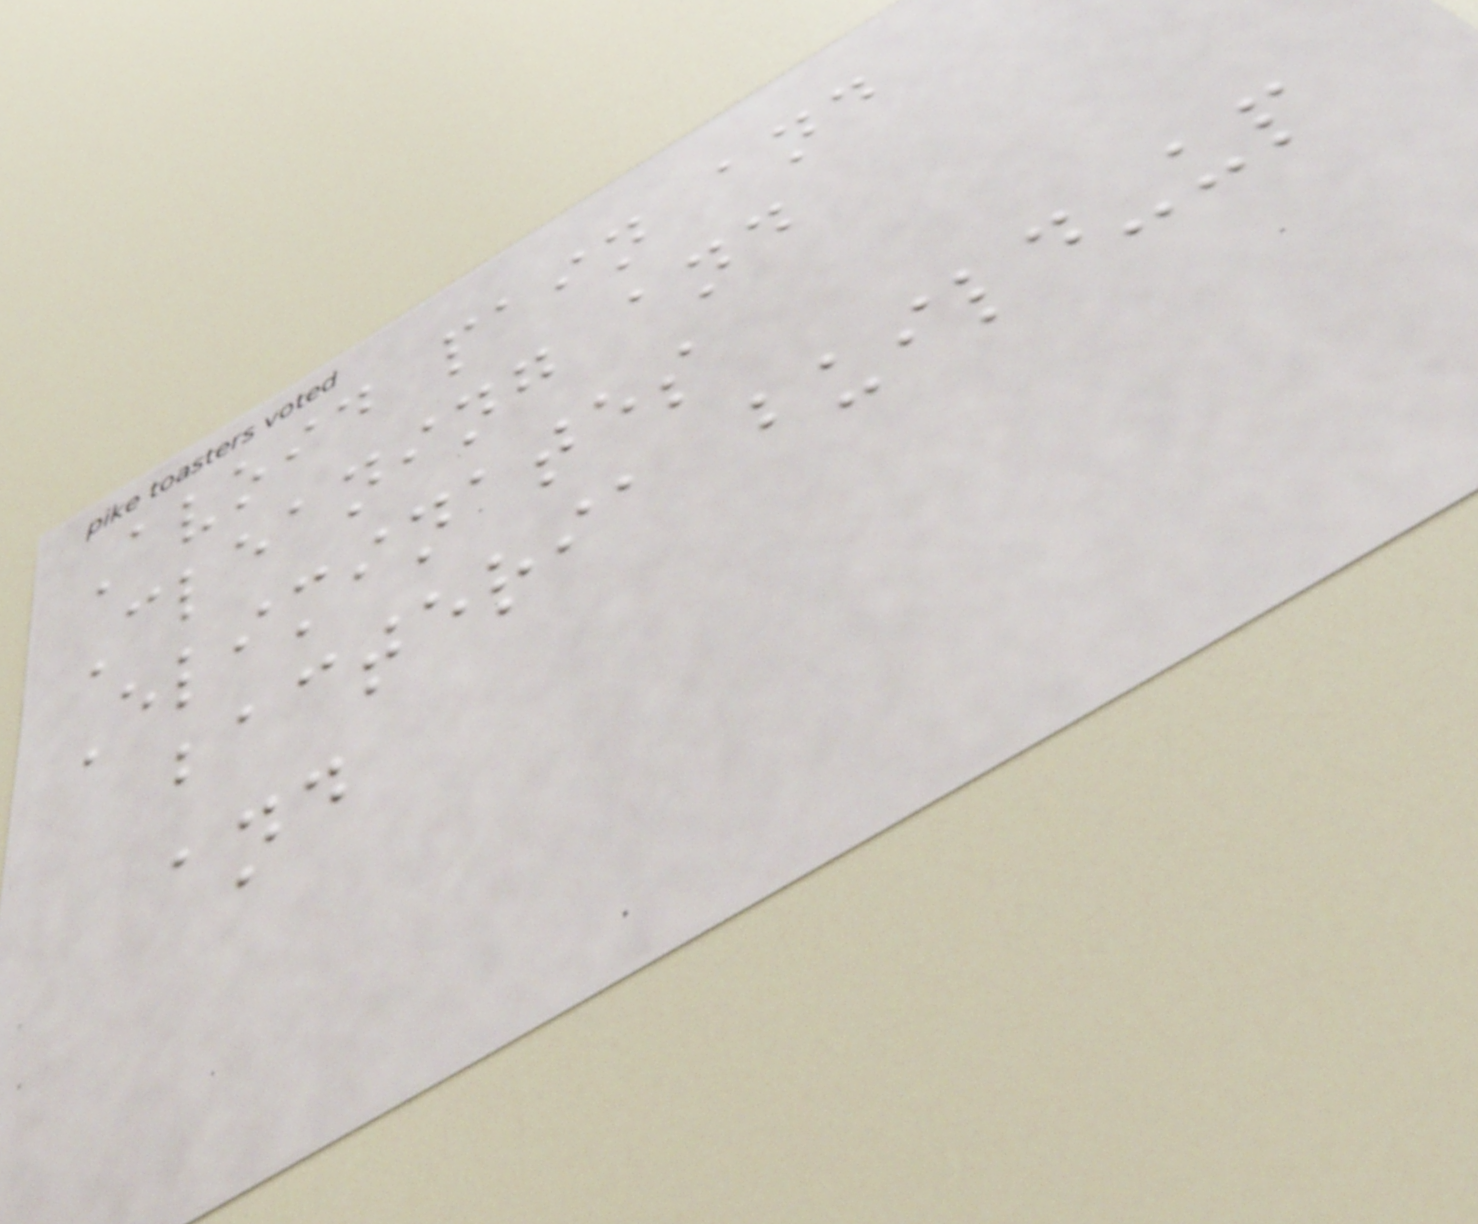Avoid pain and
Cleaning and
Eliminates
bacteria build-up
and
